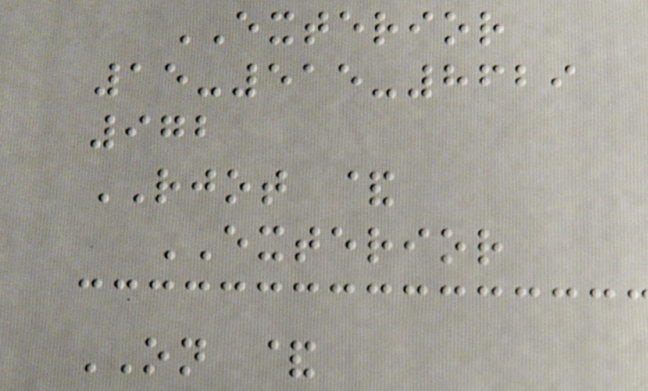EXTERIOR
15-515-8629
972
RJOT &
EXTERIOR
ON &
